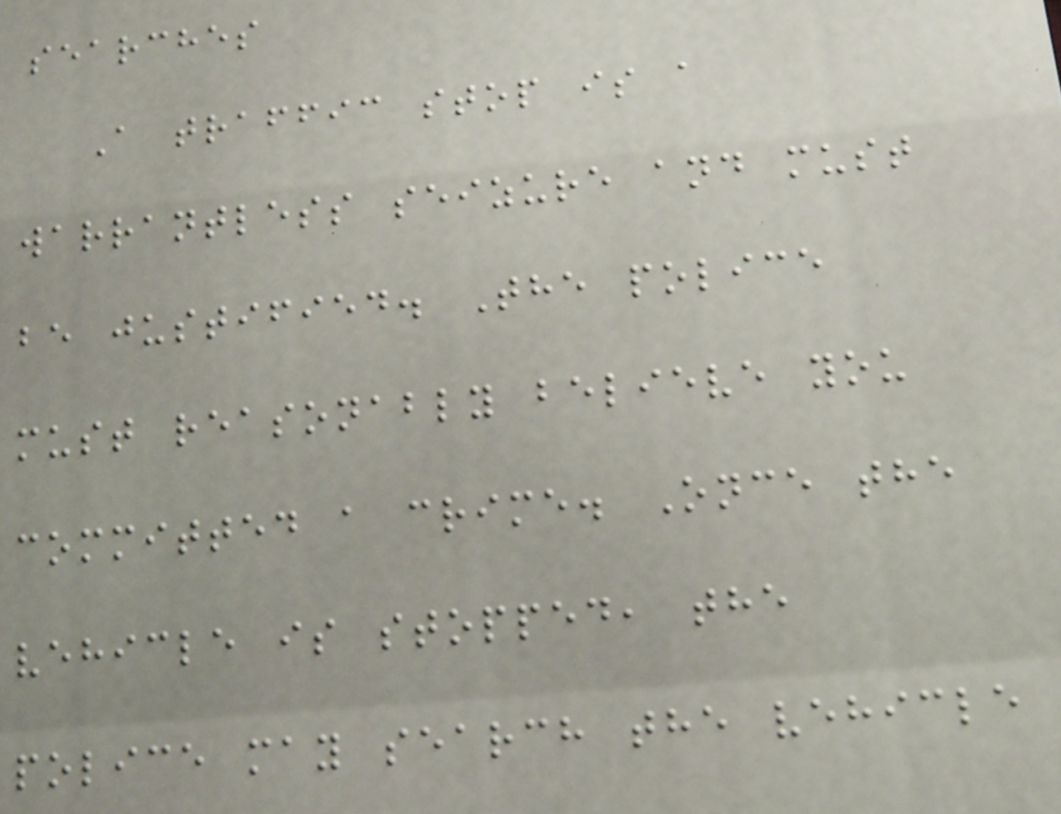searches
A traffic stop is a
warrantless seizure and must
be justified. The police
must reasonably believe you
committed a crime. Once the
vehicle is stopped, the
police may search the vehicle
